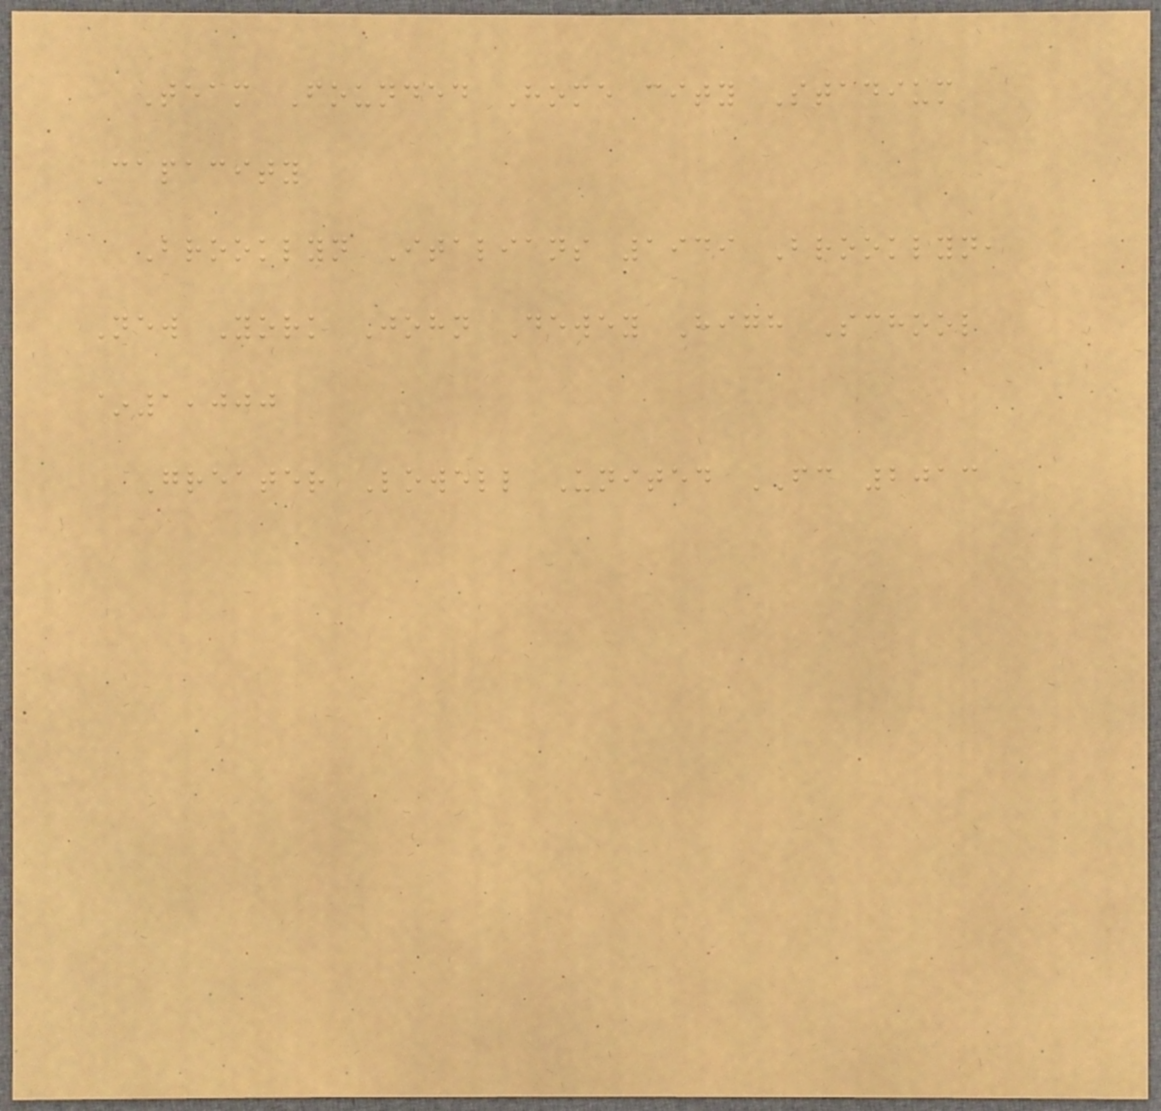Team Founded Home city Stadium
Capacity
Brooklyn Italians 1949 Brooklyn,
New York John Dewey High School
~1,000
Greater Lowell United FC 2013
